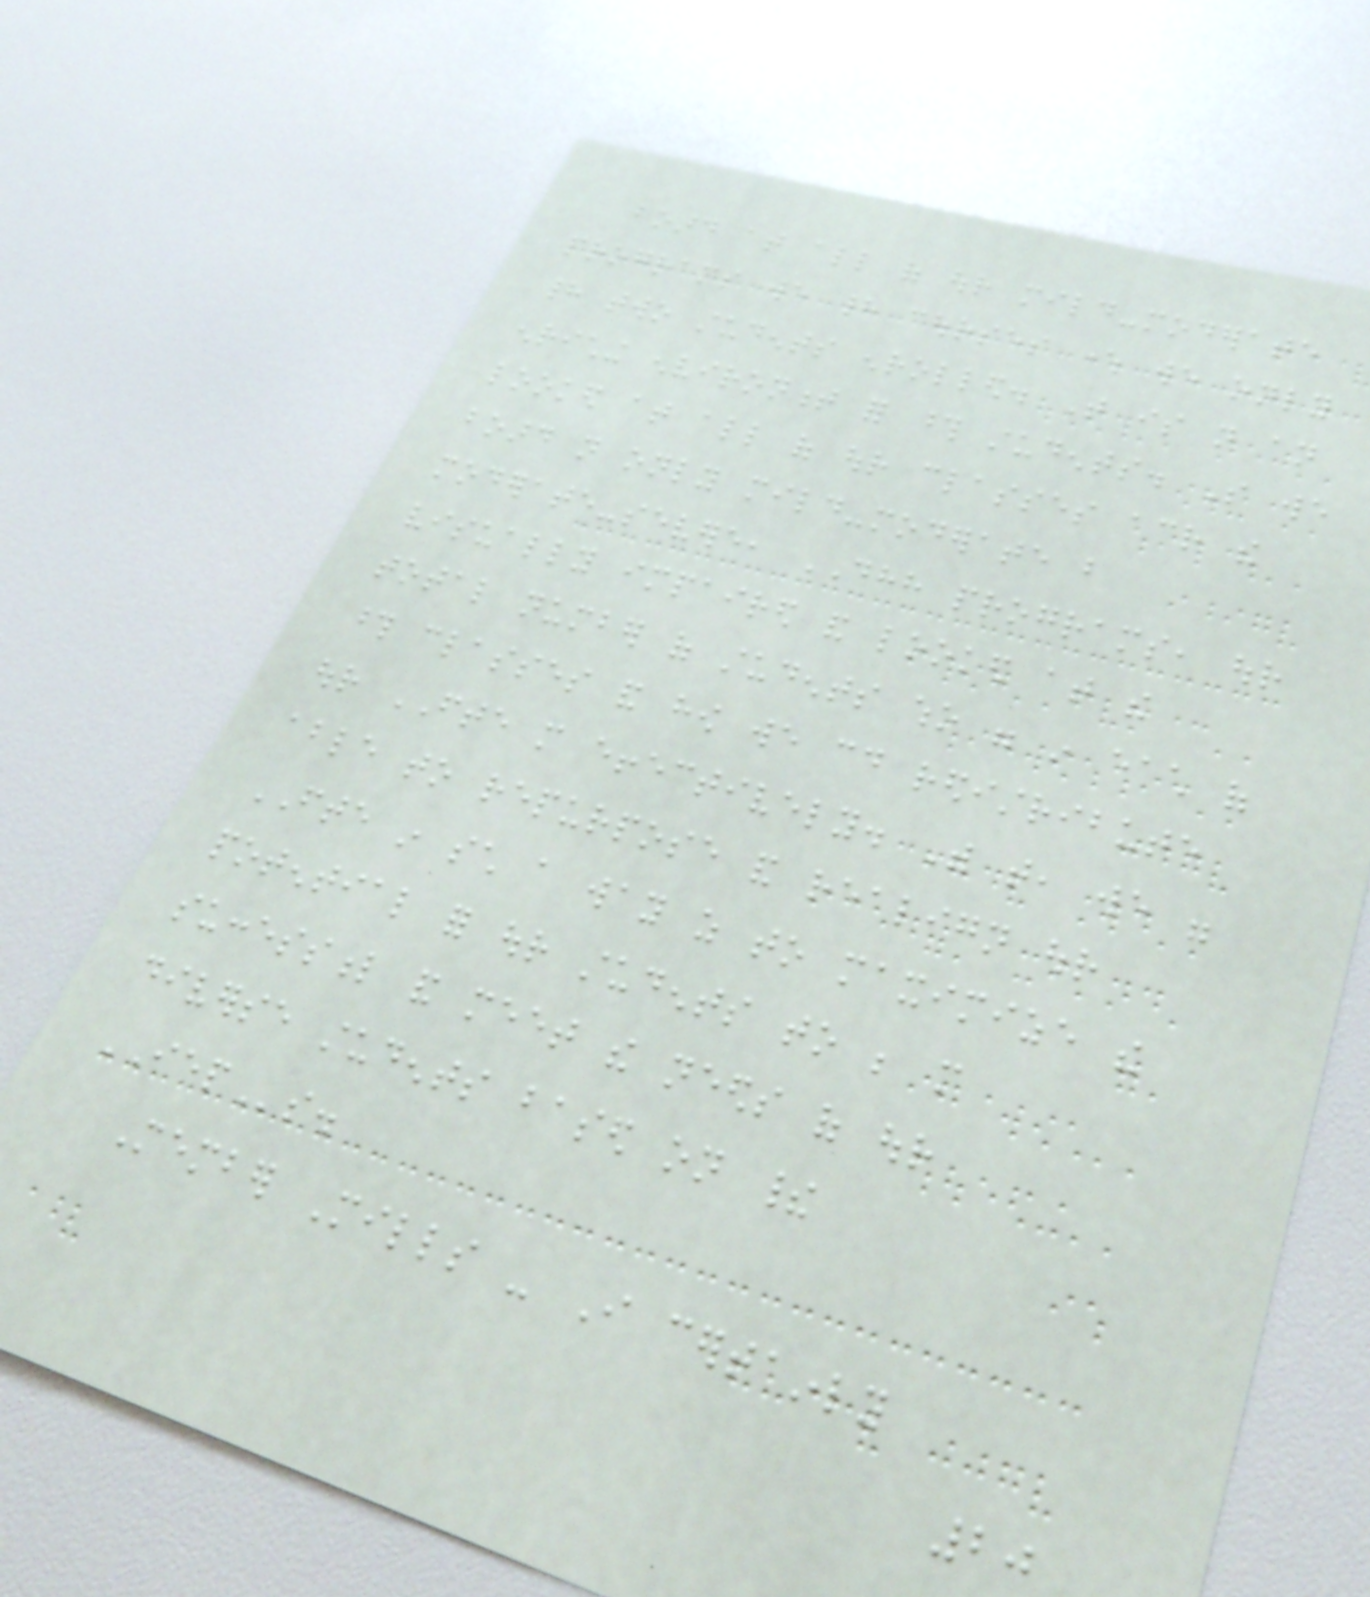board at all of our mild-moderate
programs we had courses where we only
had two students enrolled. That is not an
enriching environment for those students. So we
looked at all of our classes across the
board not only mild-moderate but
moderate-severe, DHH programs, our
visually impaired and looked at the
total number of students who were in each of
those classes and how we could redistribute
our FTE more effectively. With that, we were
able to repurpose and realign our
FTE in such a way as to maximize the
potential for our students to be more
successful and meet the needs of our
diverse students based on their
IEPs.
Member Mills - I certainly
20
